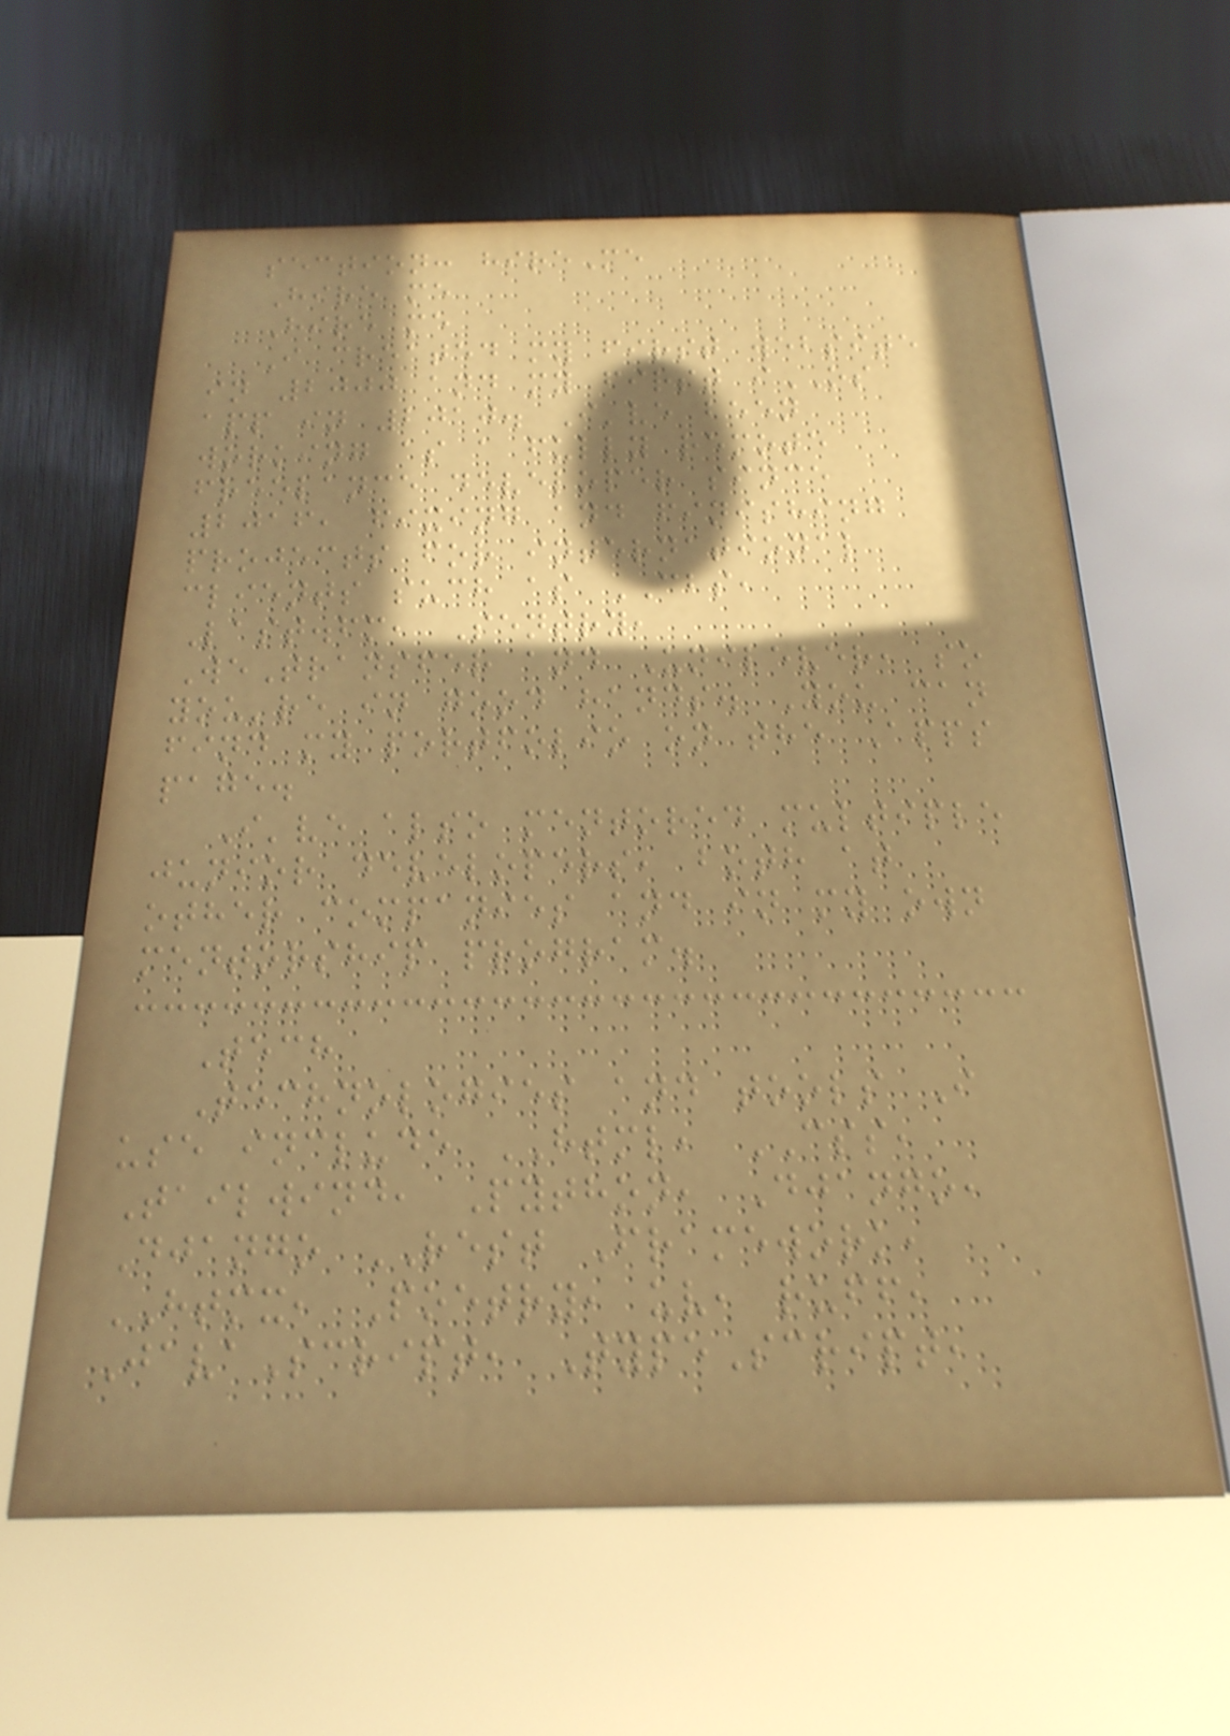section: hireMe
Hire me
Hire me
I created my first website
in 2000 and my first iOS
app in 2010. I've been
working as a fully remote
freelance developer since
2016, fixing and finishing
projects for international
clients such as CBS,
Last.fm, Sentry,
WeTransfer and Unilever, so
you're in good hands. You can
find my portfolio on the Apps
page.
I've also mentored multiple
junior developers, both at
other companies and in my own
mentorship program.
Tech
Technologies and tools I
use include HTML, CSS,
Tailwind, Python, Django,
Django REST Framework,
HTMX, Poetry, uv, ruff,
JavaScript, TypeScript,
